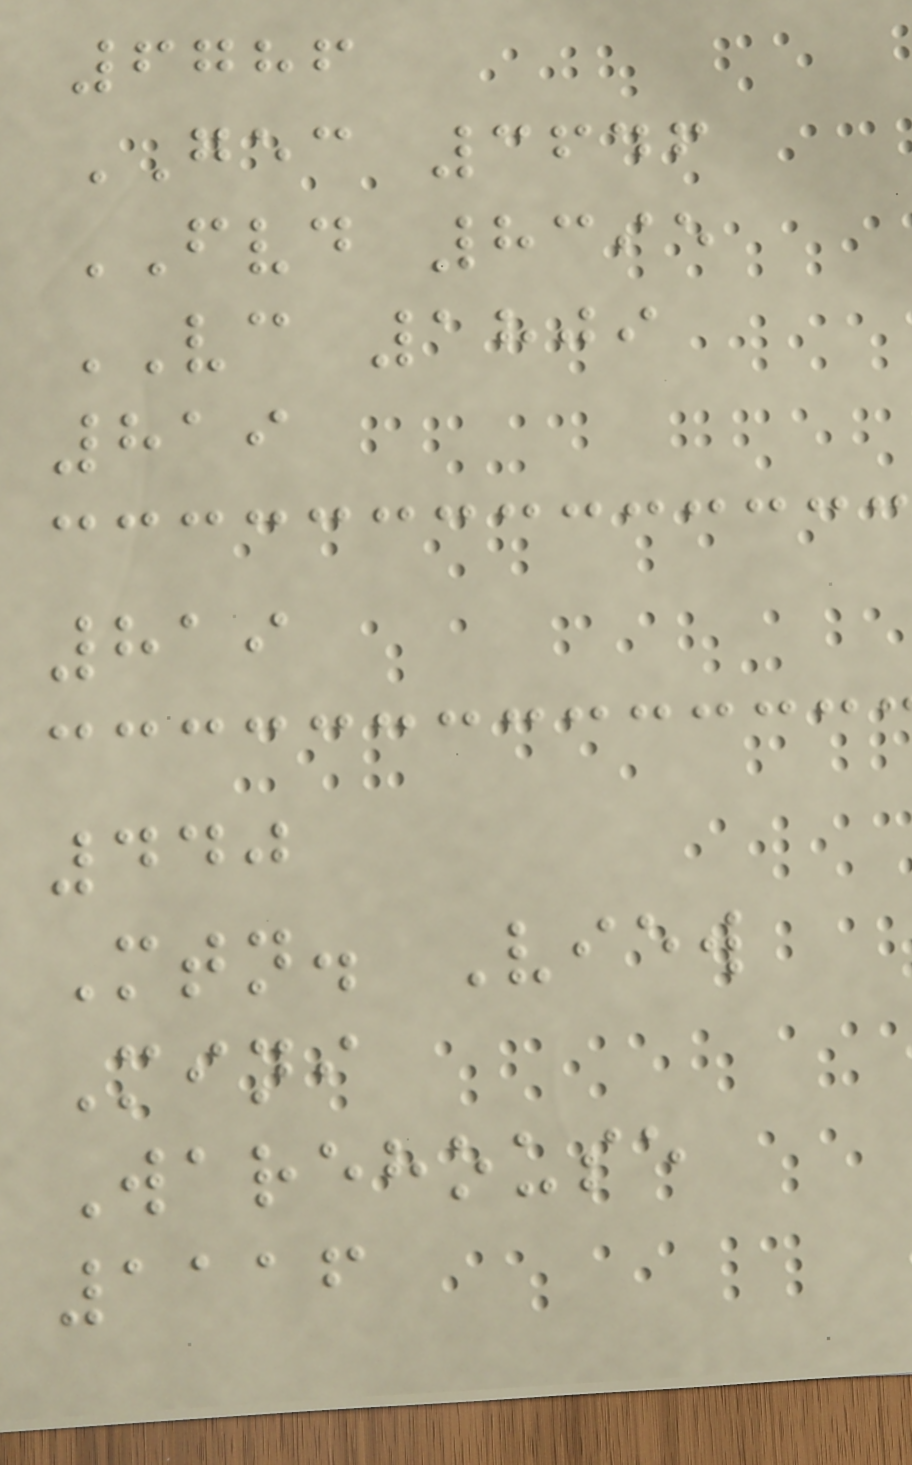6786
GEC 3646
FVD 8395
VC 1809
819
819
440
Mtn. View
Mini
Warehouse
1116
